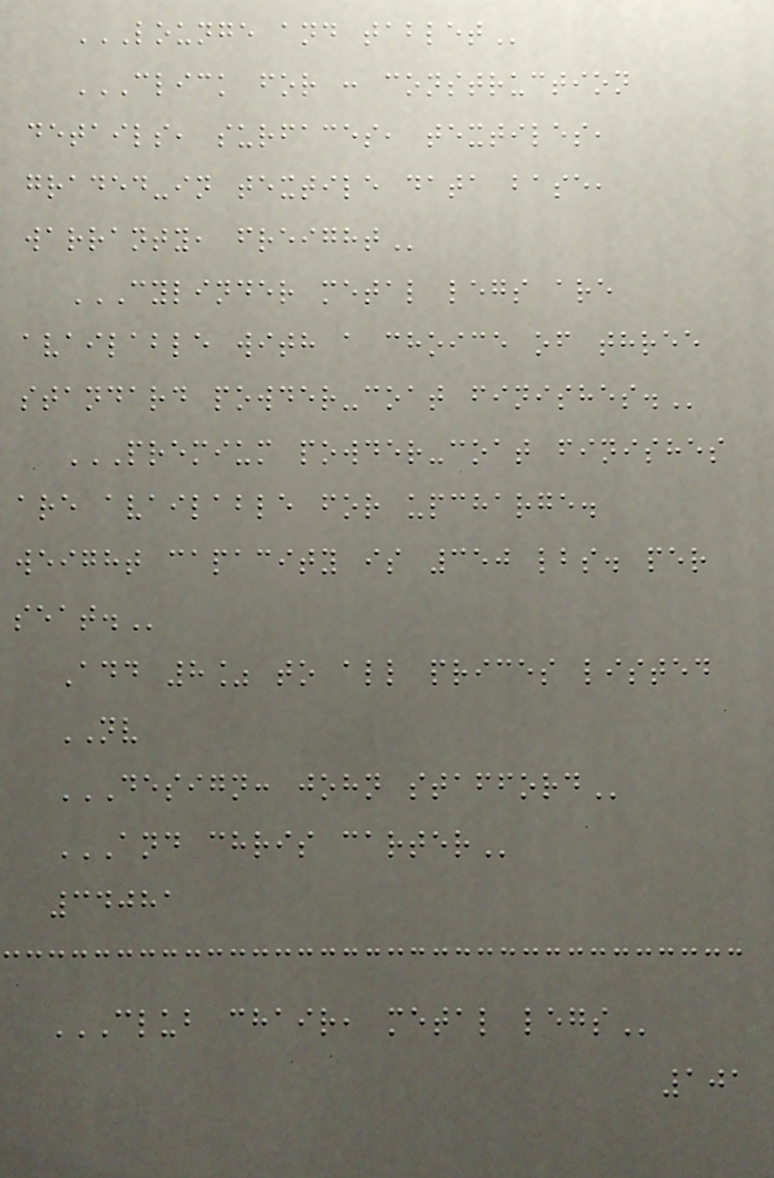LOUNGE AND TABLET
CLICK FOR : CONSTRUCTION
DETAILS, SURFACES, TEXTILES,
GRADED-IN TEXTILE DATA BASE,
WARRANTY, FREIGHT
CYLINDER METAL LEGS ARE
AVAILABLE WITH A CHOICE OF THREE
STANDARD POWDER-COAT FINISHES.
PREMIUM POWDER-COAT FINISHES
ARE AVAILABLE FOR UPCHARGE.
WEIGHT CAPACITY IS 350 LBS. PER
SEAT.
Add 8% to all prices listed
NV
DESIGN: JOHN STAFFORD
AND CHRIS CARTER
34081
CLUB CHAIR, METAL LEGS
101
